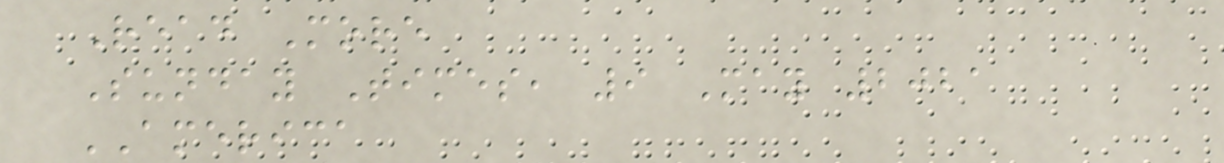Read More
Sunday Times, 9 May 2021
AMERICA
